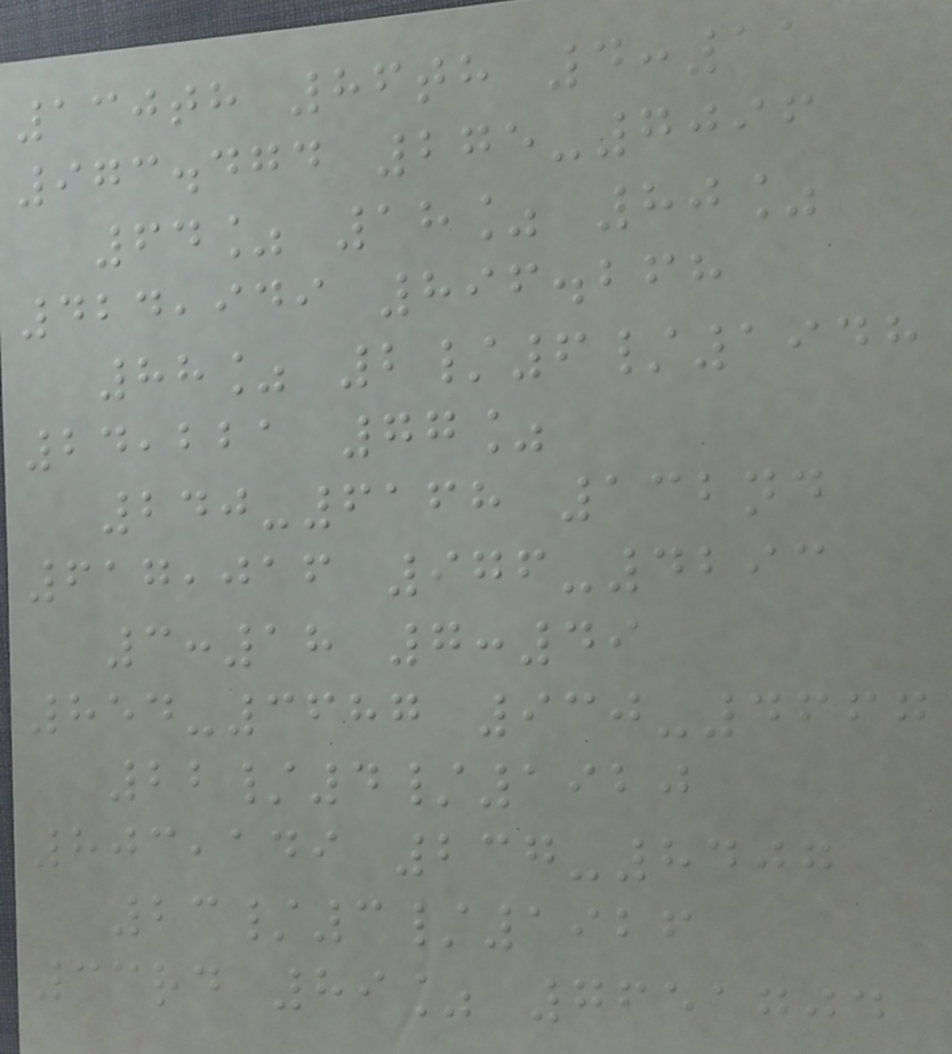130th 86th 4:11
973.474 275-7096
64% 18% 80%
424,949 896.268
88% 2/6/1948
24,221 77%
240-6168 132nd
617,016 976-4293
3:18 7:49
854-3687 930-4667
22/4/1920
803,149 237-8407
23/3/1926
33rd 89% 7651704
